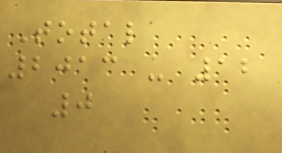Total
2013 - 12
0
